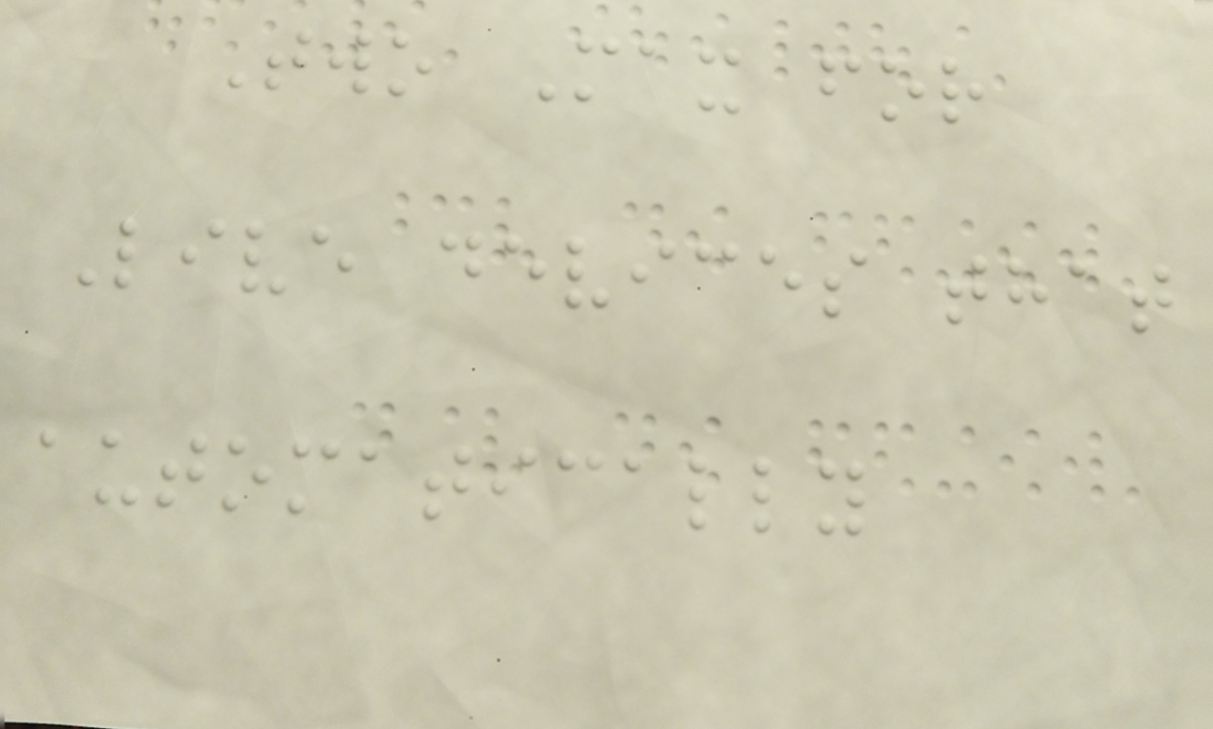Two Max for
Live devices that
automatically
